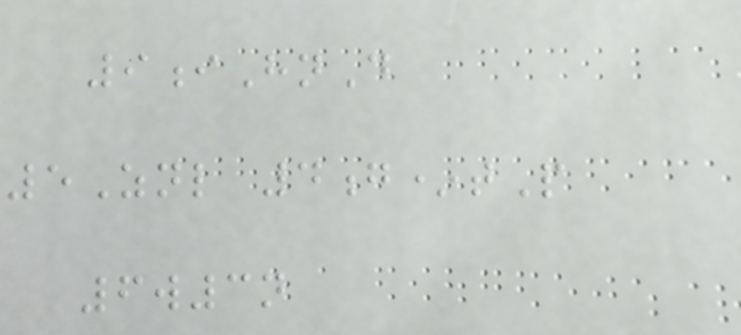9iHnD
5Znl 4g*tP
6w3n
